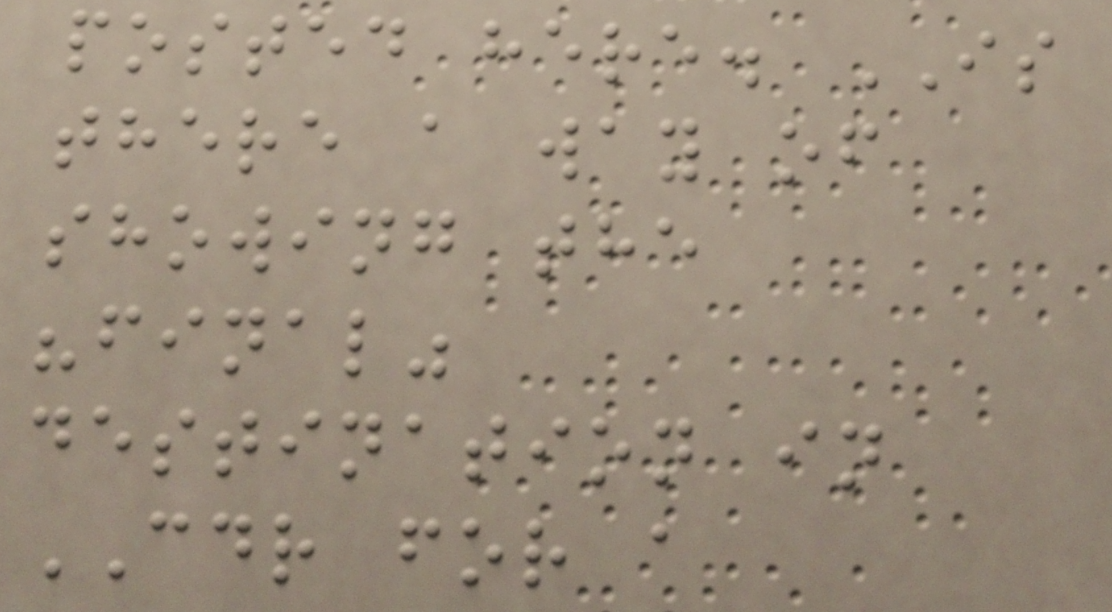posted here. IS
there a way of
showing the
"final"
destination in
CDR for a
